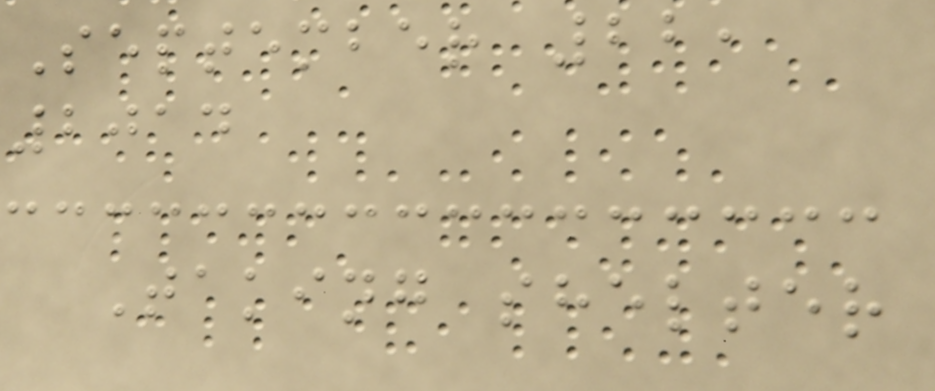September 22,
2014
Taking shelter
